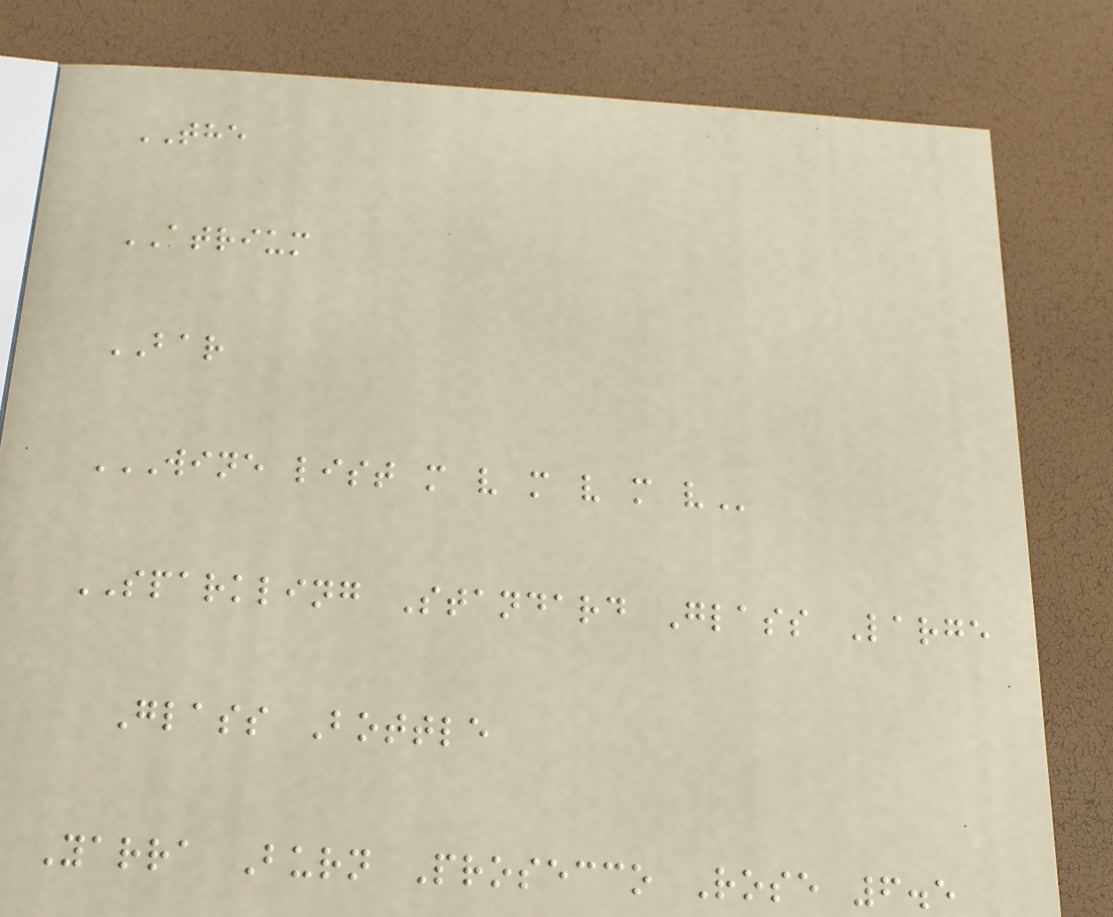THE
ATRIUM
BAR
WINE LIST M V M V M V
SPARKLING Standard Glass Large
Glass Bottle
Yarra Burn Prosecco Rose 6.5
